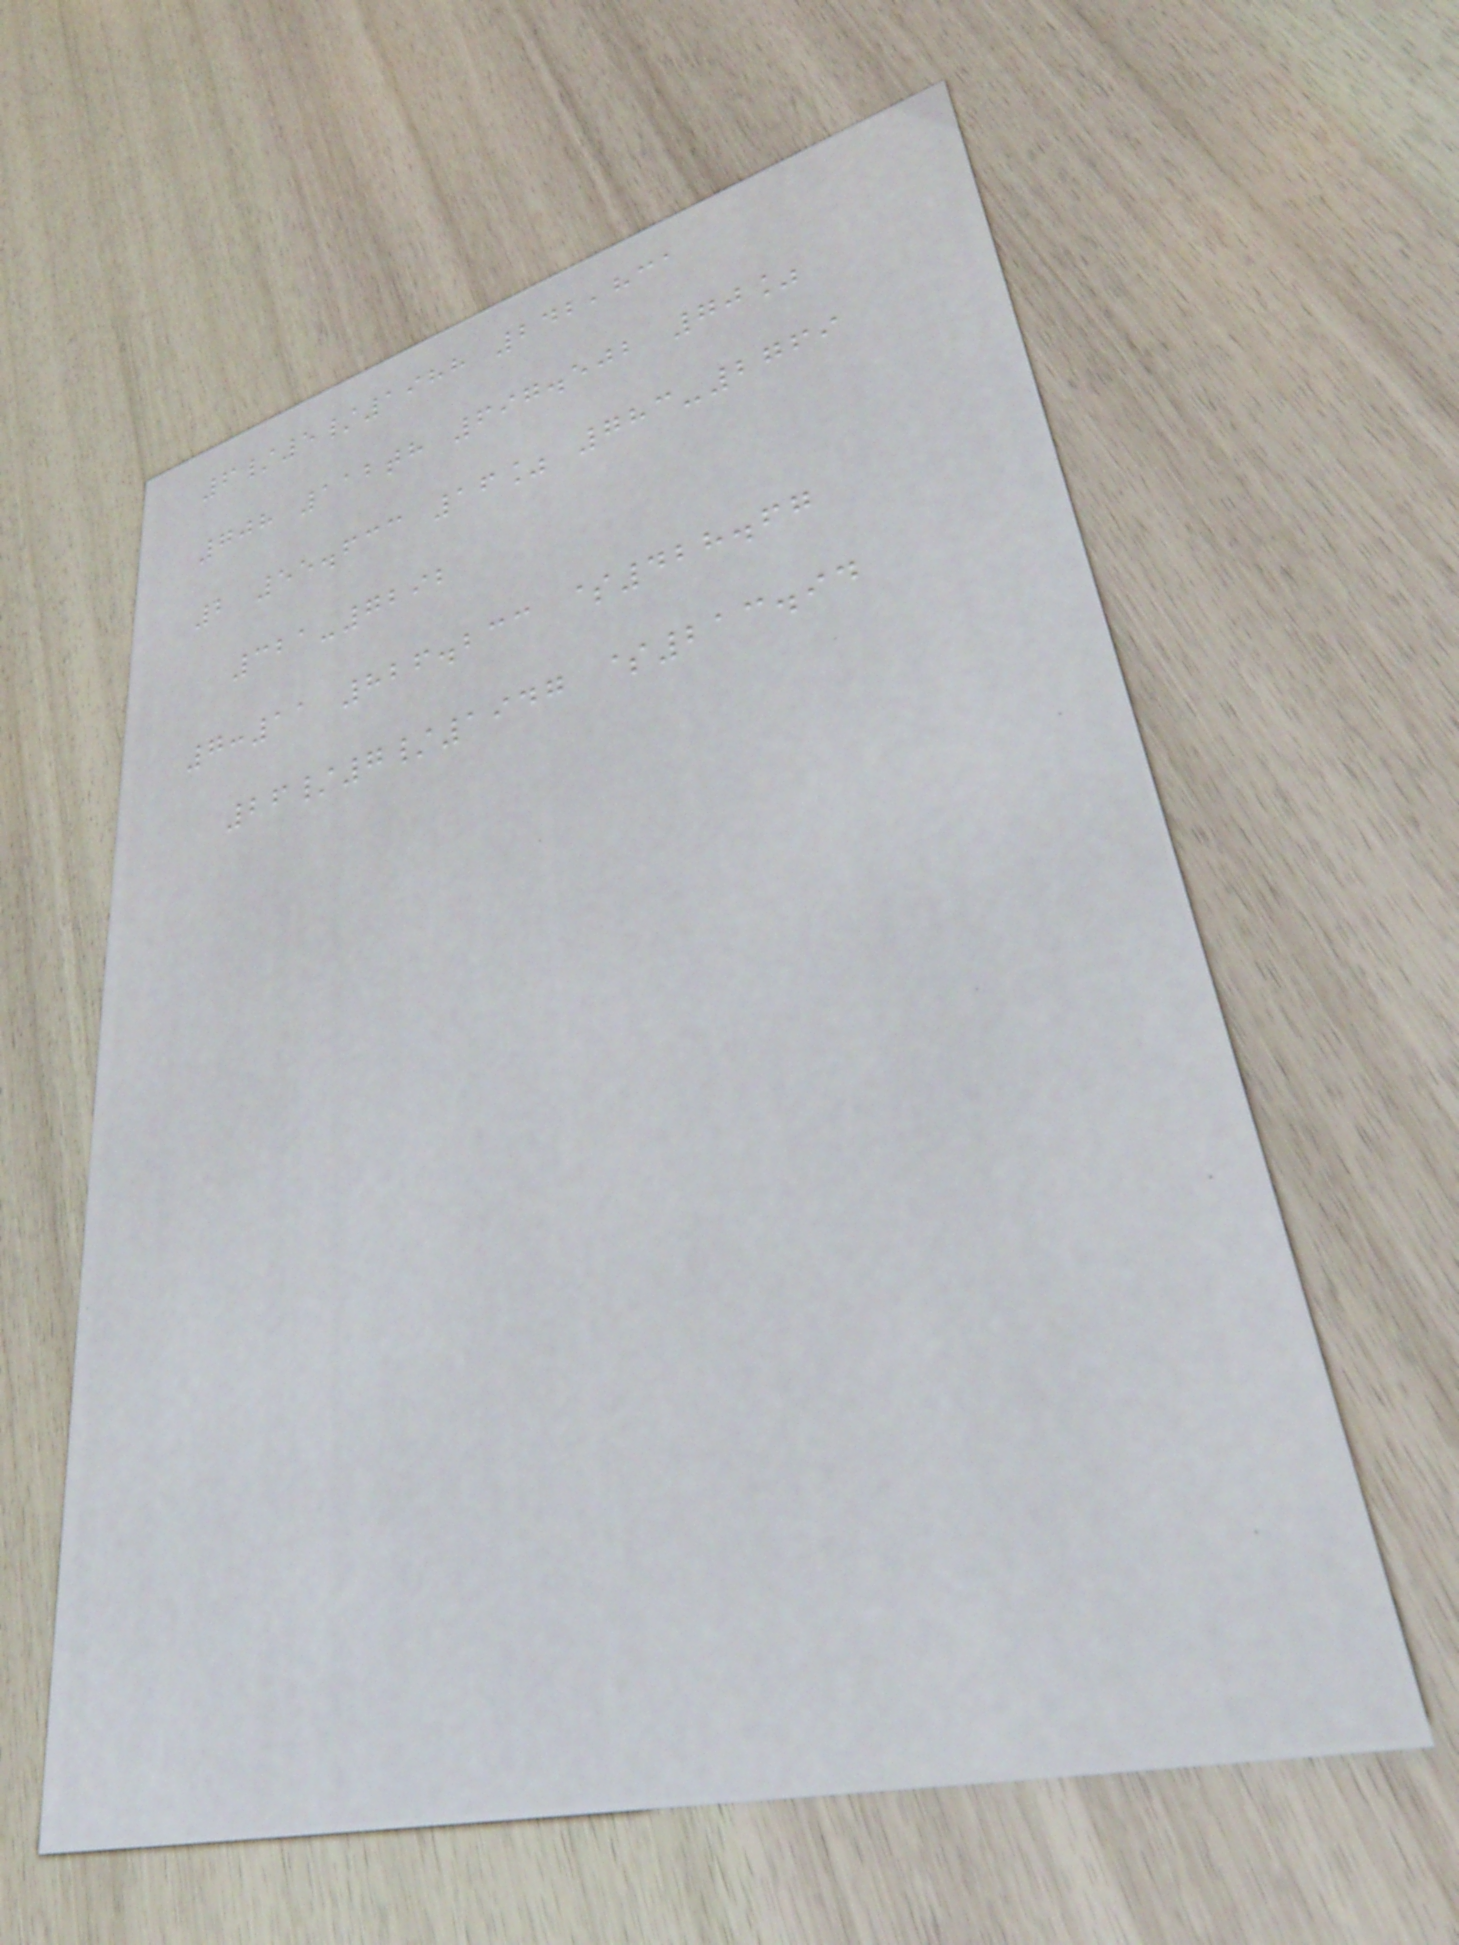6/5/1988 242,831
708 112th 697.502 70%
2 55.633 16% 783-2769
321-7292
7:11 826.233 $428.67
26/7/1947 $213.94
